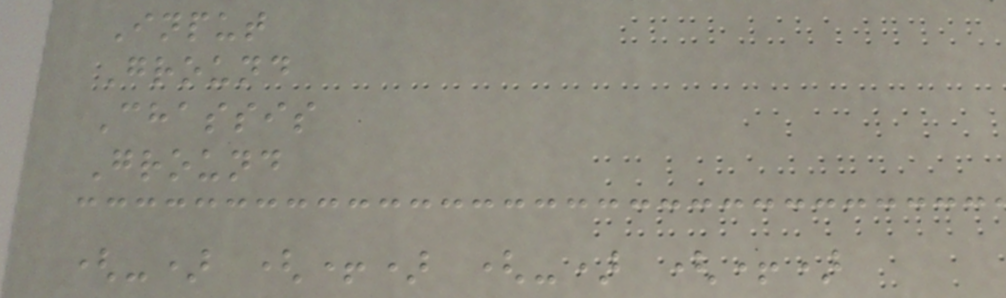Input
Ground
Chassis
Ground
(-) (+) (-) (+)
